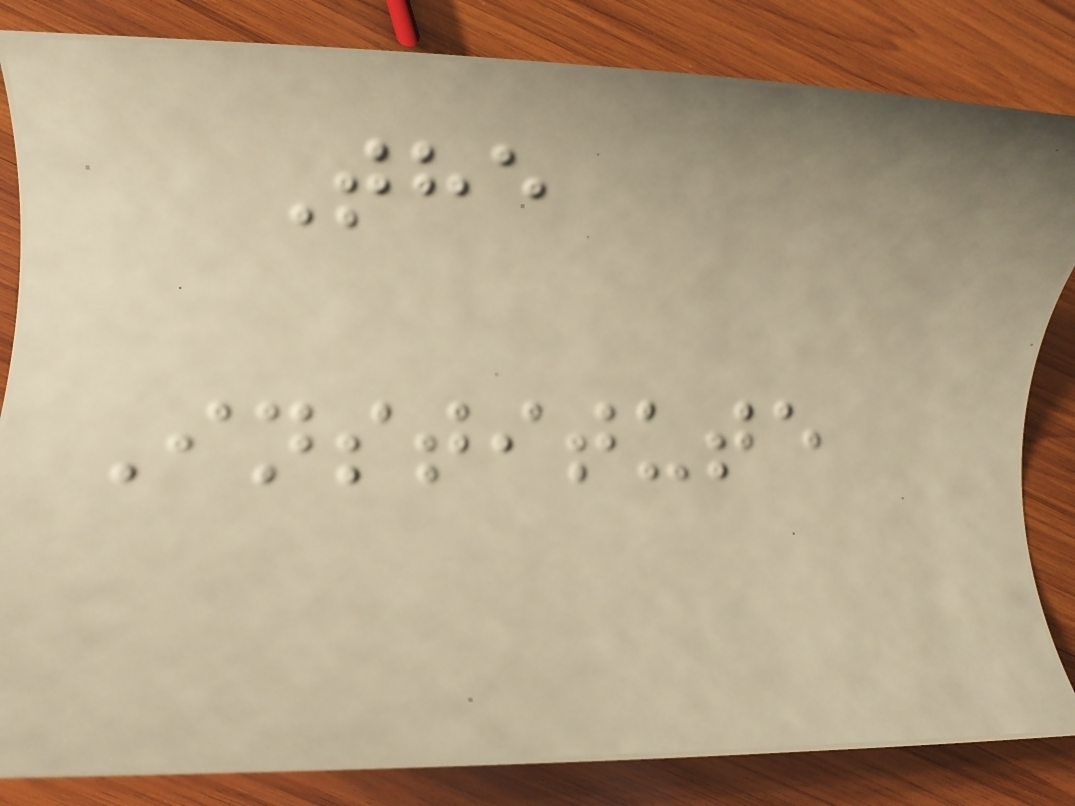The
Institute
